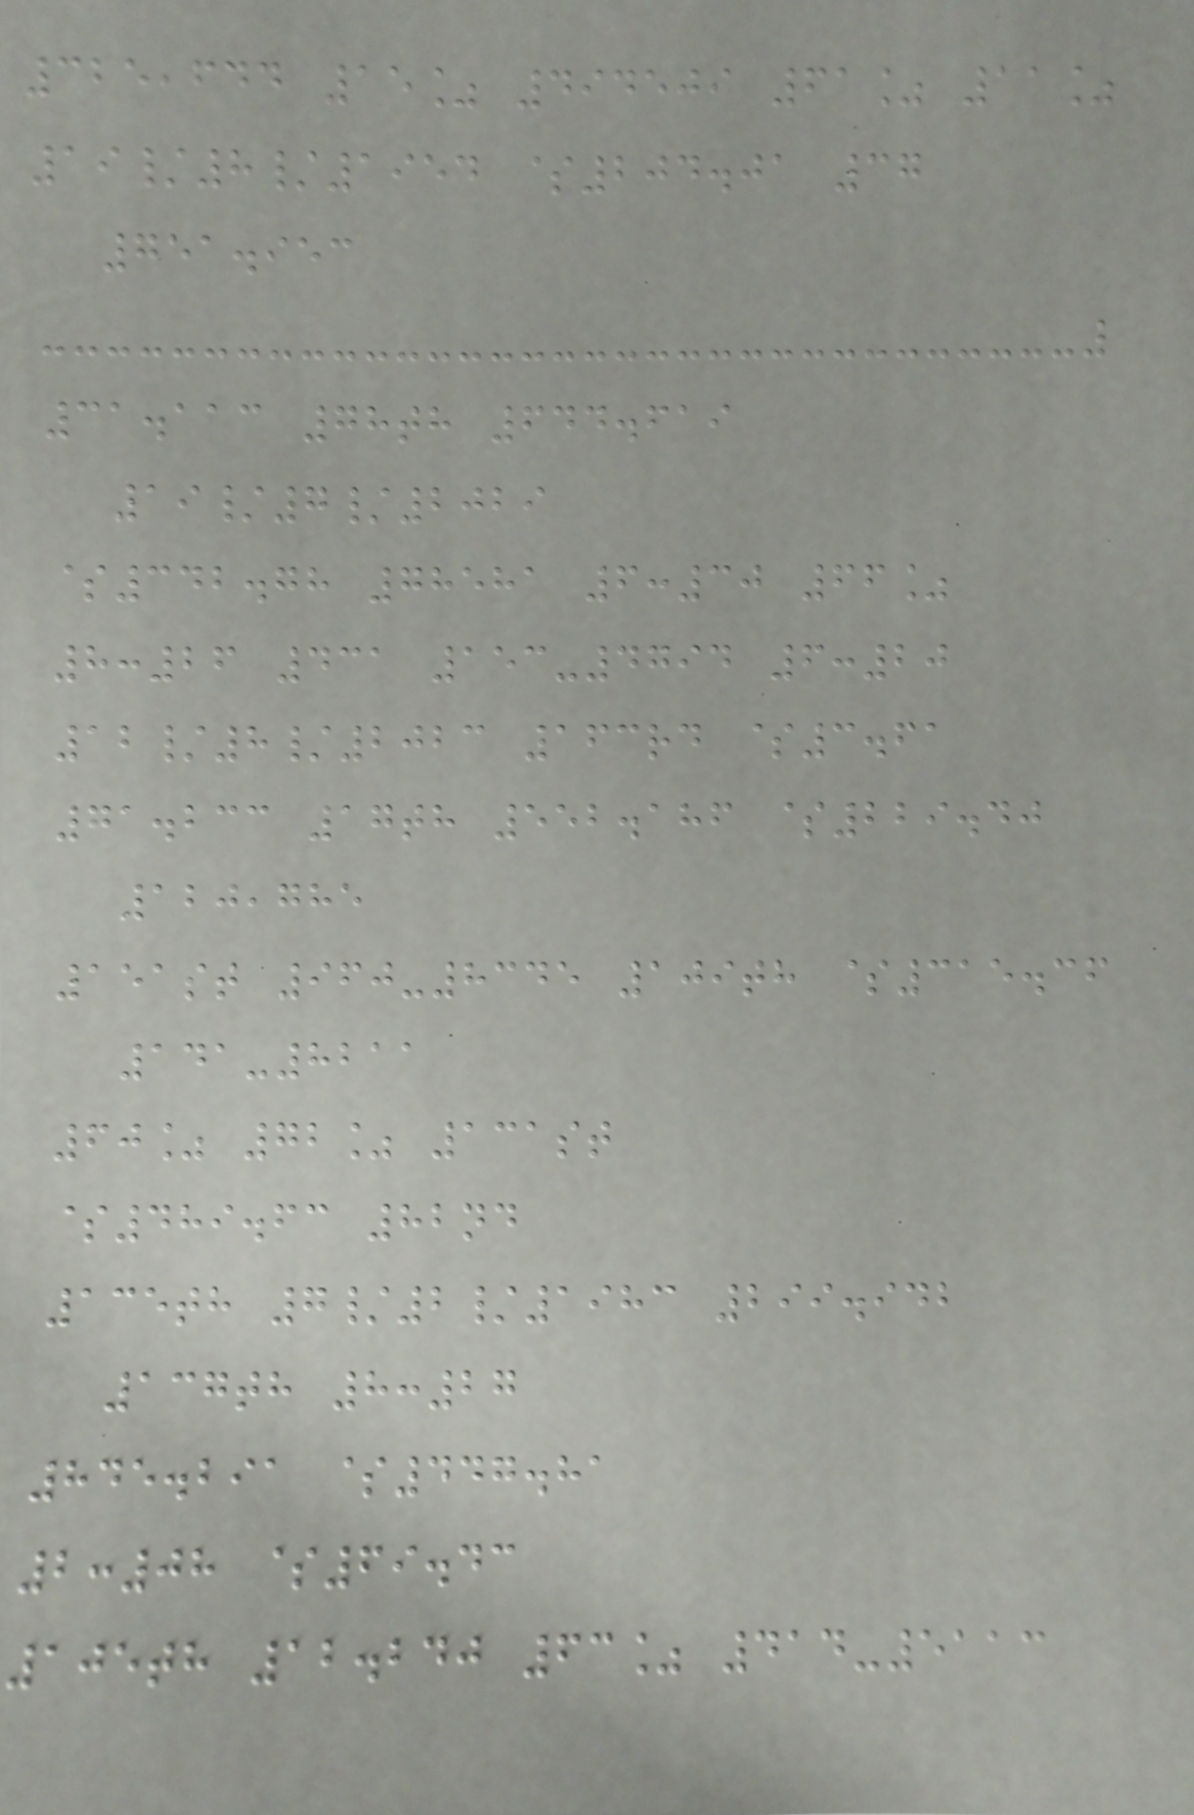325,644 15% 494509 61% 11%
19/8/1954 $204.01 37
751.953
31.113 78th 644.619
19/7/2029
$342.78 78581 6:30 66%
8:26 431 153-4794 6:20
12/8/2023 163rd $3.61
71.233 17th 552.186 $229.40
120,785
151st 960-8345 109th $315.36
141-8211
60% 72% 131st
$489.63 82nd
135th 7/2/1983 299.942
137th 8:27
845.291 $447.81
2:08 $69.43
105th 12.240 63% 414-5113
